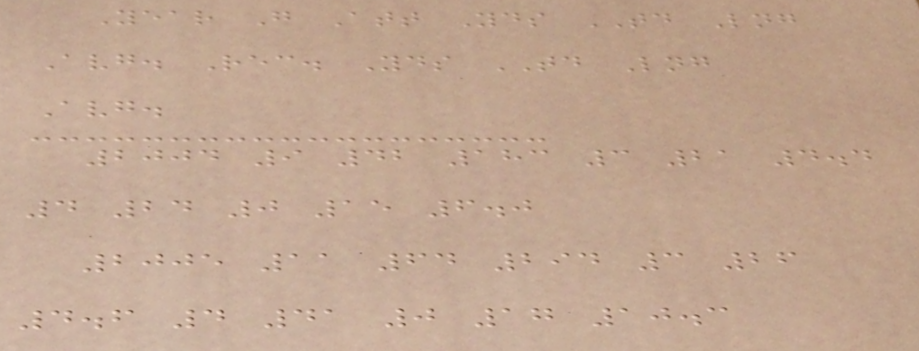Year G Att Yds TD Lng
Avg. Rec. Yds TD Lng
Avg.
2004 9 42 183 3 21 4.4
4 24 0 15 6.0
2005 11 64 294 3 26
4.6 4 41 0 17 10.3
